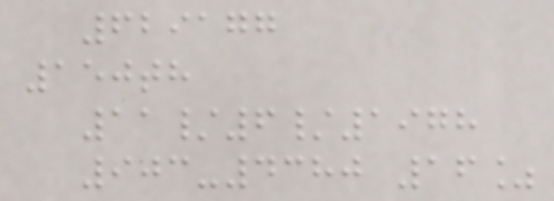629177
150th
11/6/1978
903-4380 16%
